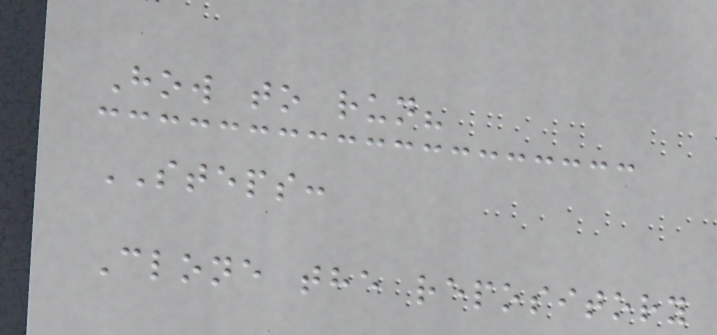How to run?
STEPS:
Clone the repository
